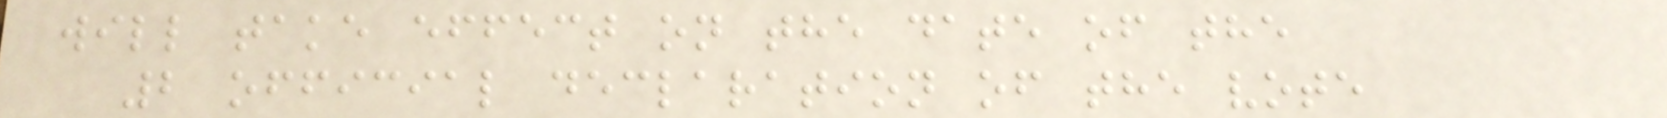will take effect on the date of the
2 official declaration of the vote
